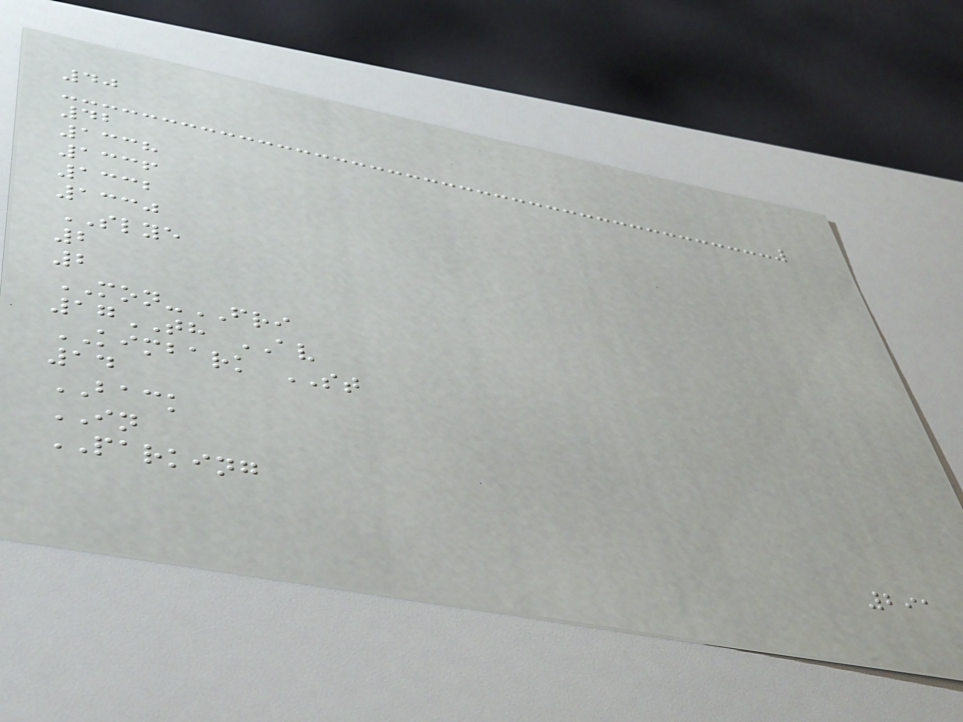40
42
1338
1336
1332
1330
SLYE
2
2
MON-FRI
17TH AV
KIMBARK ST
14
BACK
IN
PARKING
291
